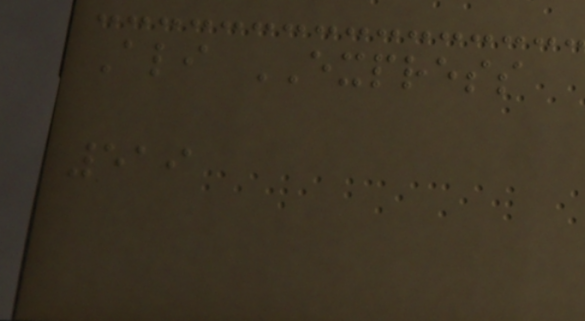Ali EXPRESS
519
